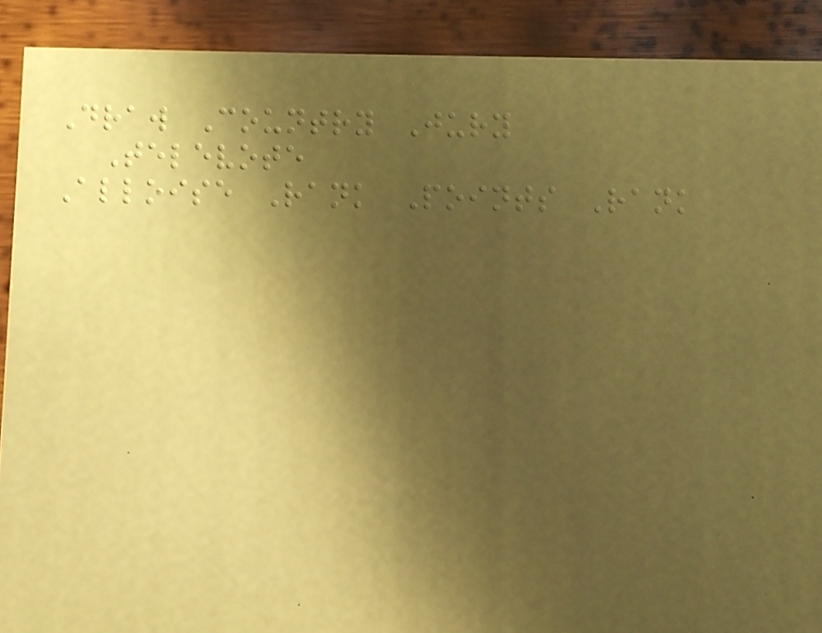Draw Country Jury
Televote
Alloise Rank Points Rank
